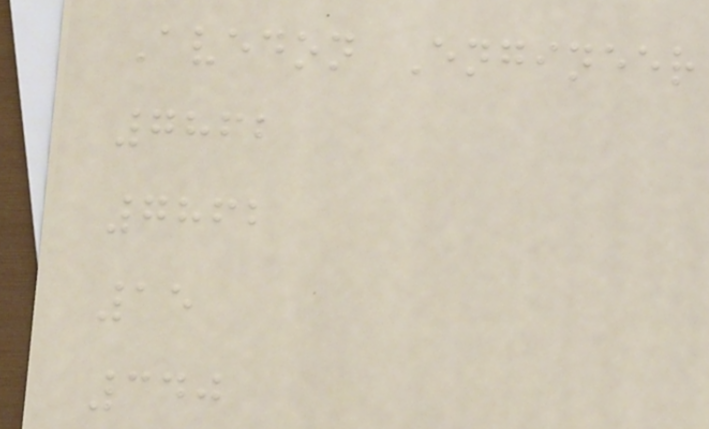Avedon Engineer
7862
7862
15
340
